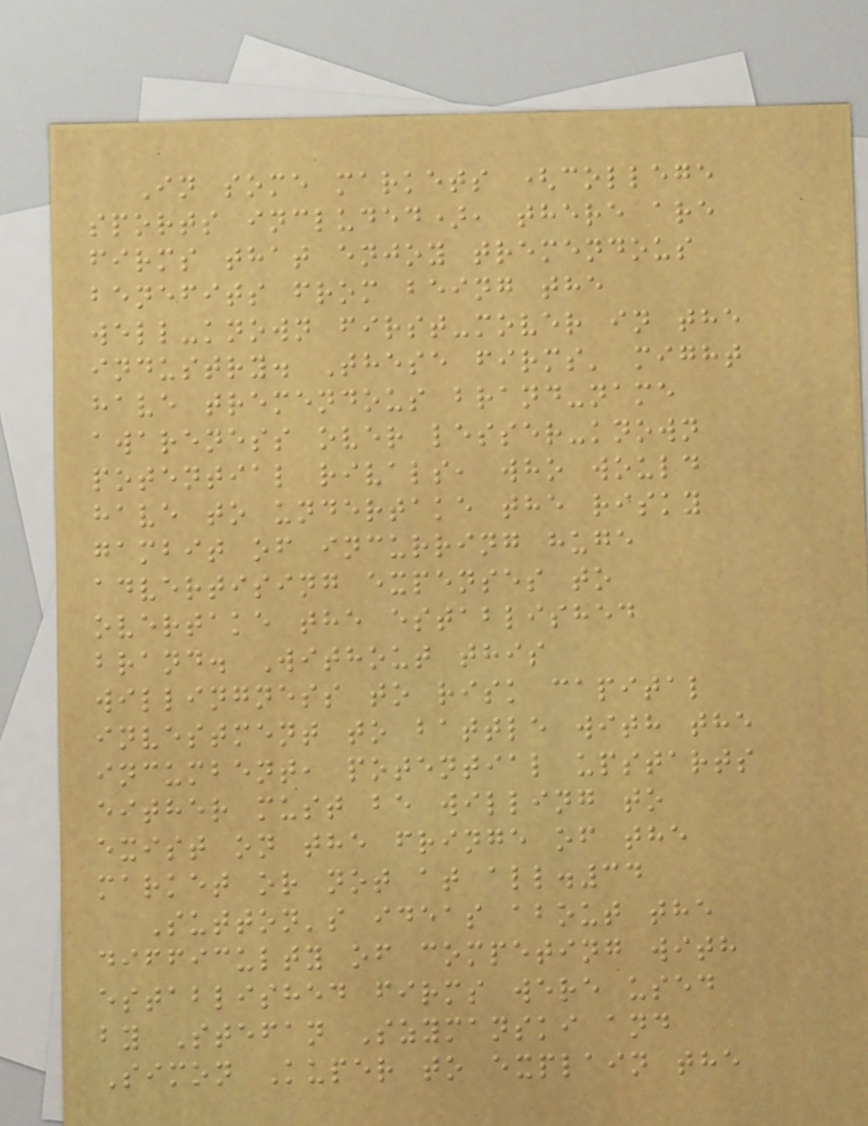In some markets (college
sports included), there are
firms that enjoy tremendous
benefits from being the
well-known first-mover in the
industry. These firms' might
have tremendous brand-name
awareness over lesser-known
potential rivals, who would
have to undertake the risky
gambit of incurring huge
advertising expenses to
overtake the established
brand. Without this
willingness to risk capital
investment to battle with the
incumbent, potential upstarts
either must be willing to
exist on the fringe of the
market or not at all.34
Sutton's ideas about the
difficulty of competing with
established firms were used
by Stefan Szymanski and
Simon Kuper to explain the
